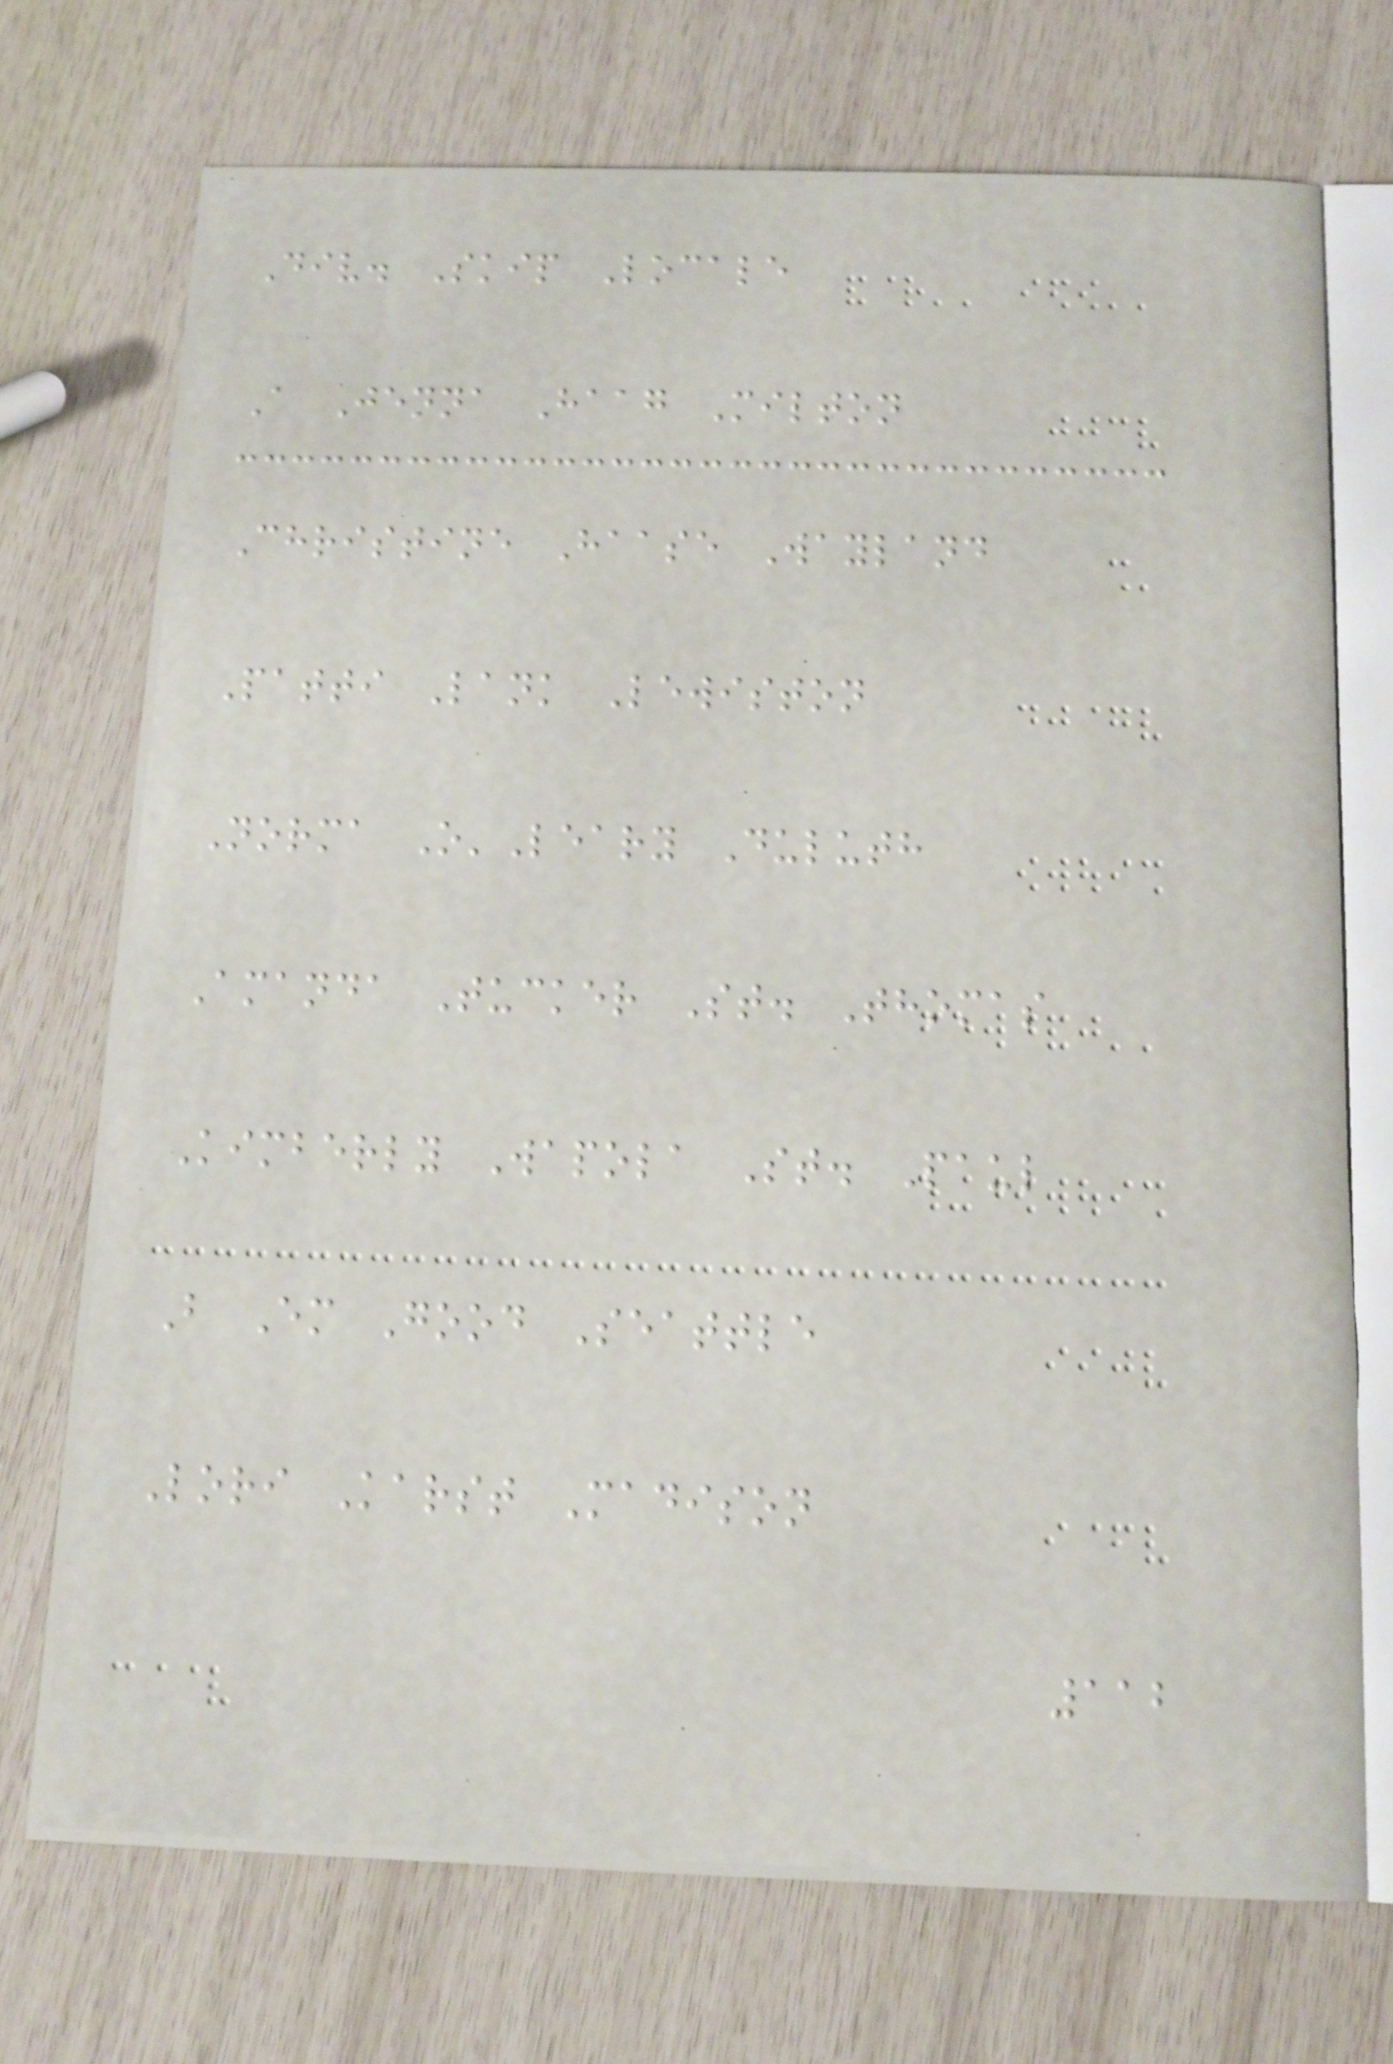Div. Skip Locale
A Jenna Haag Milton
Christine Haase Wayland
Patti Lank Lewiston
Norma O'Leary Duluth
Amanda Tucker St. Thomas
Kimberly Wapola St. Paul
B Em Good Seattle
Lori Karst Madison
112
